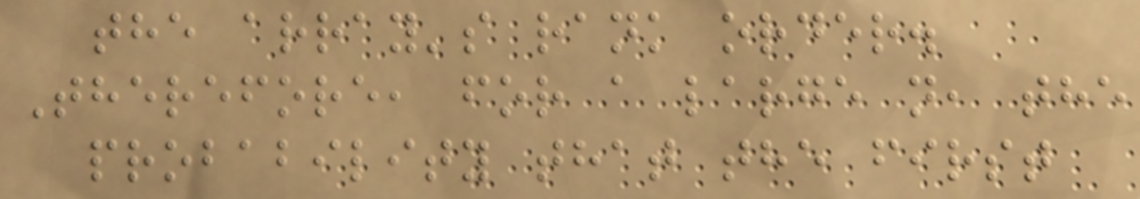the array's rank order.
Therefore, for a large n, the
probability that the first
